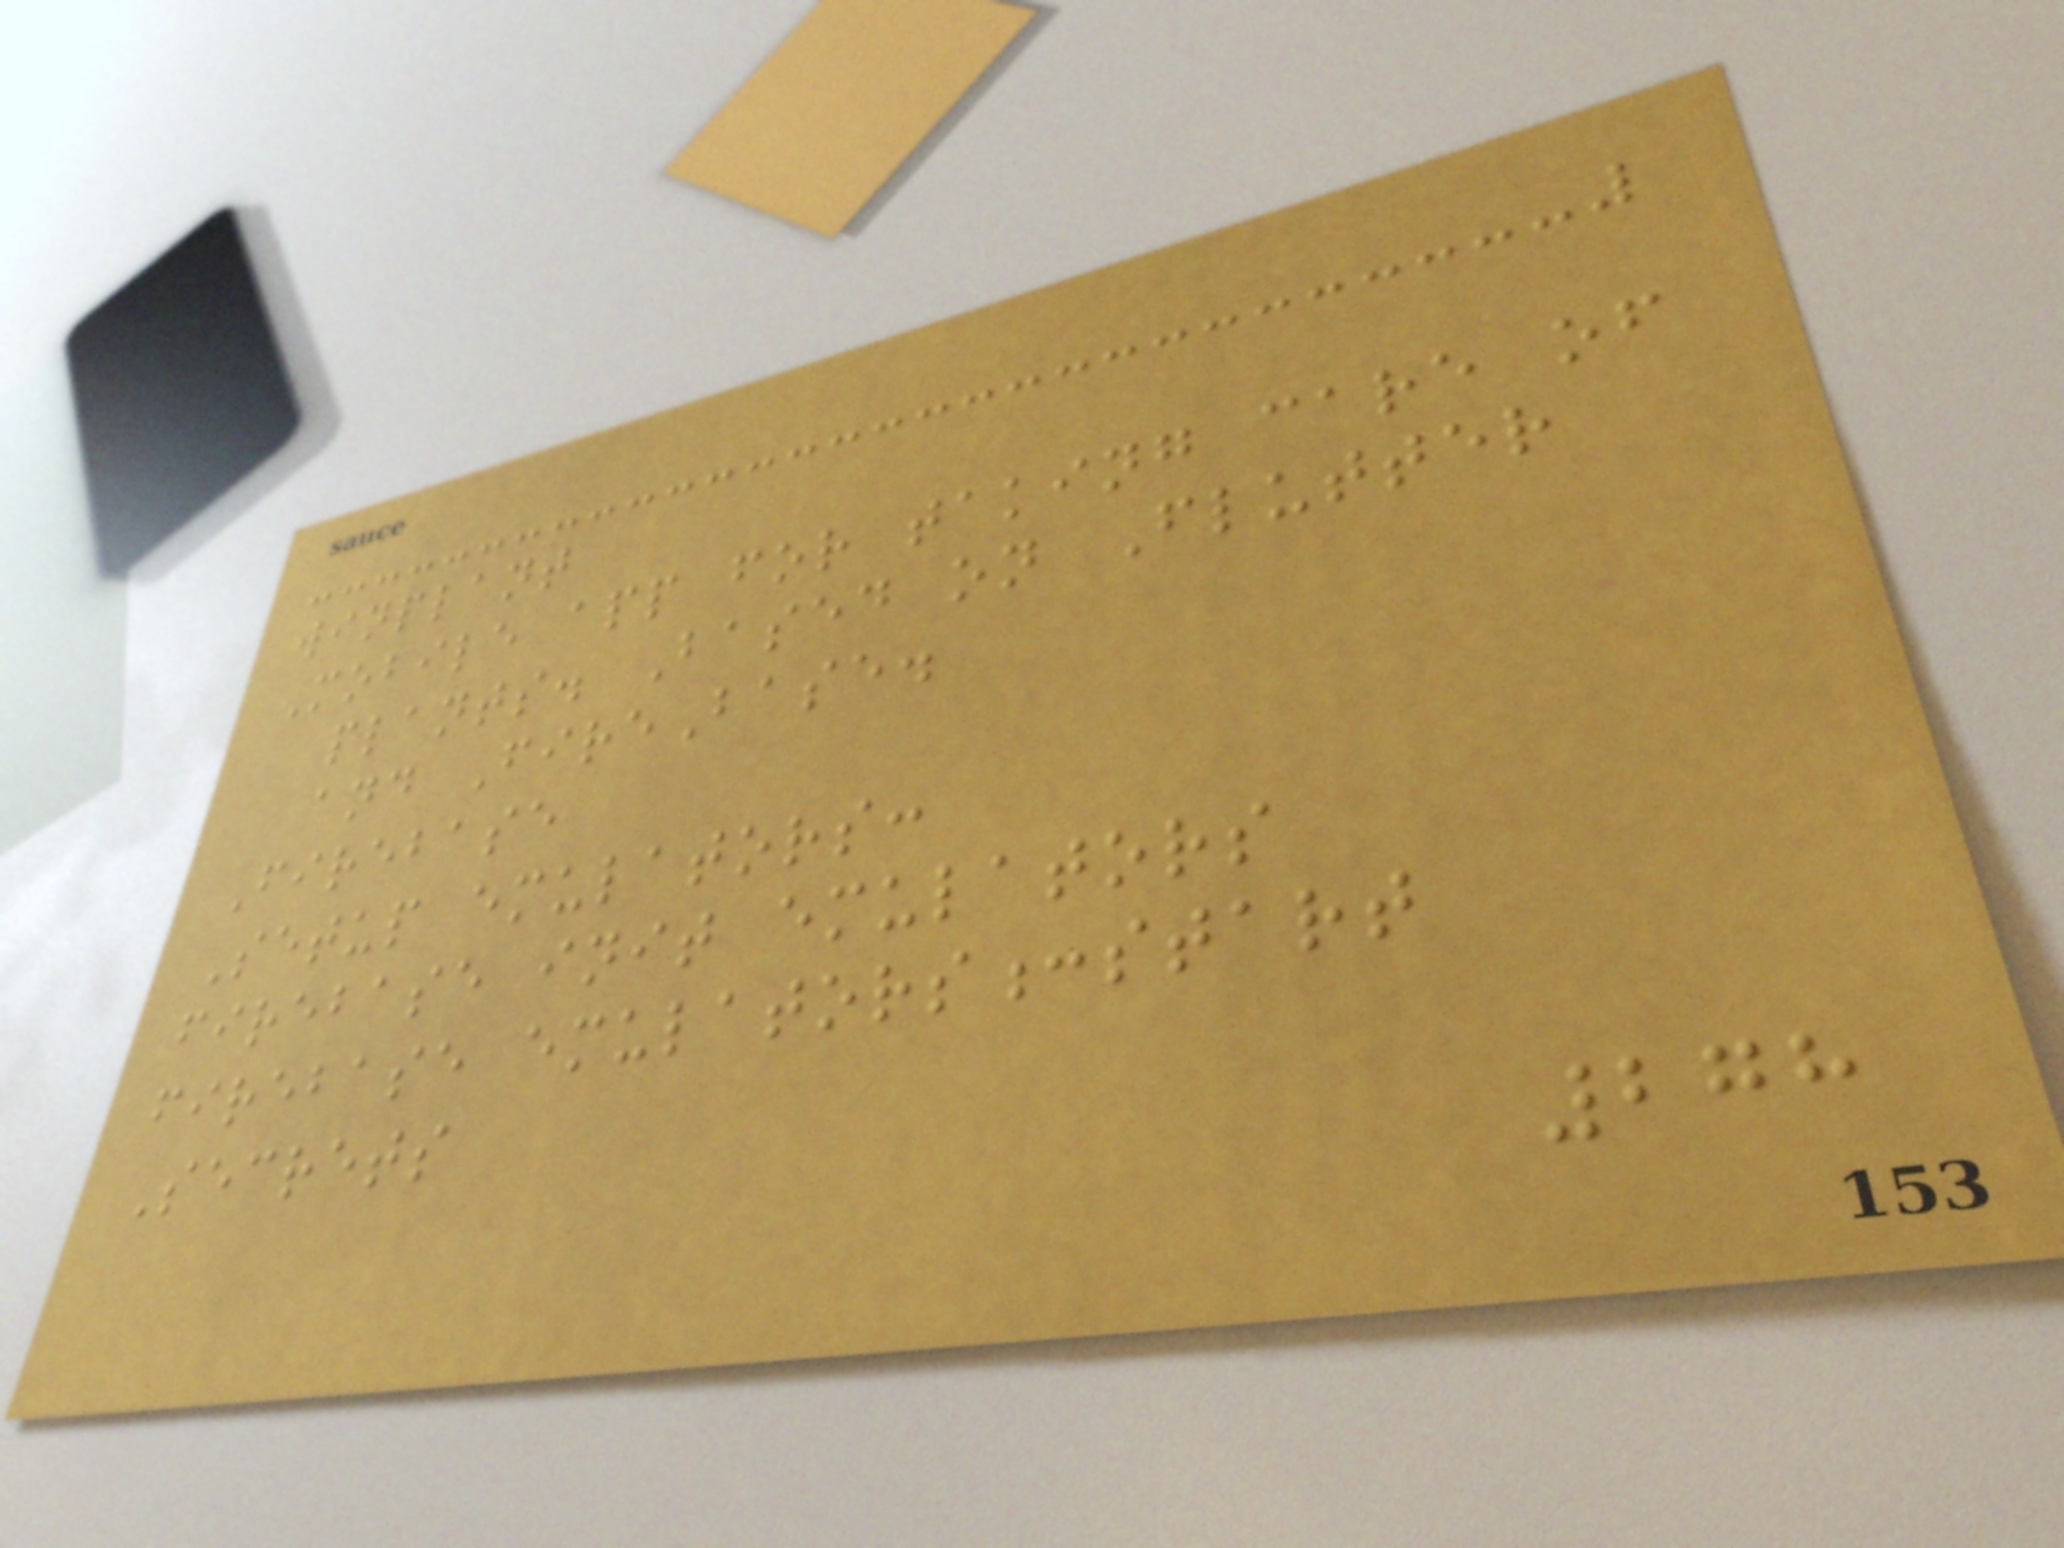winplant
Mobile app for taking care of
plants. Based on Flutter
and FireBase.
Firebase
Setup emulators:
firebase init emulators
firebase emulators:start
Secrets
278
